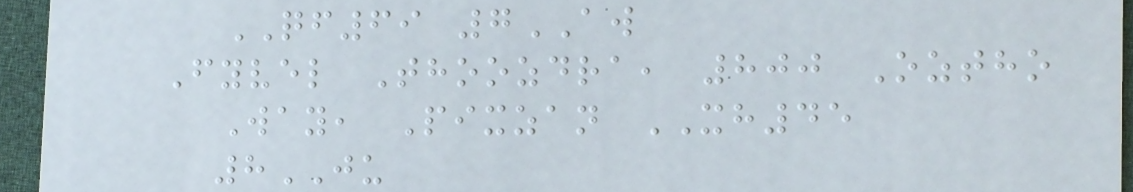QF69 7AW
Fyvel Thoozdra, 800 Oztho
Way, Pixzan XH45
8JU
